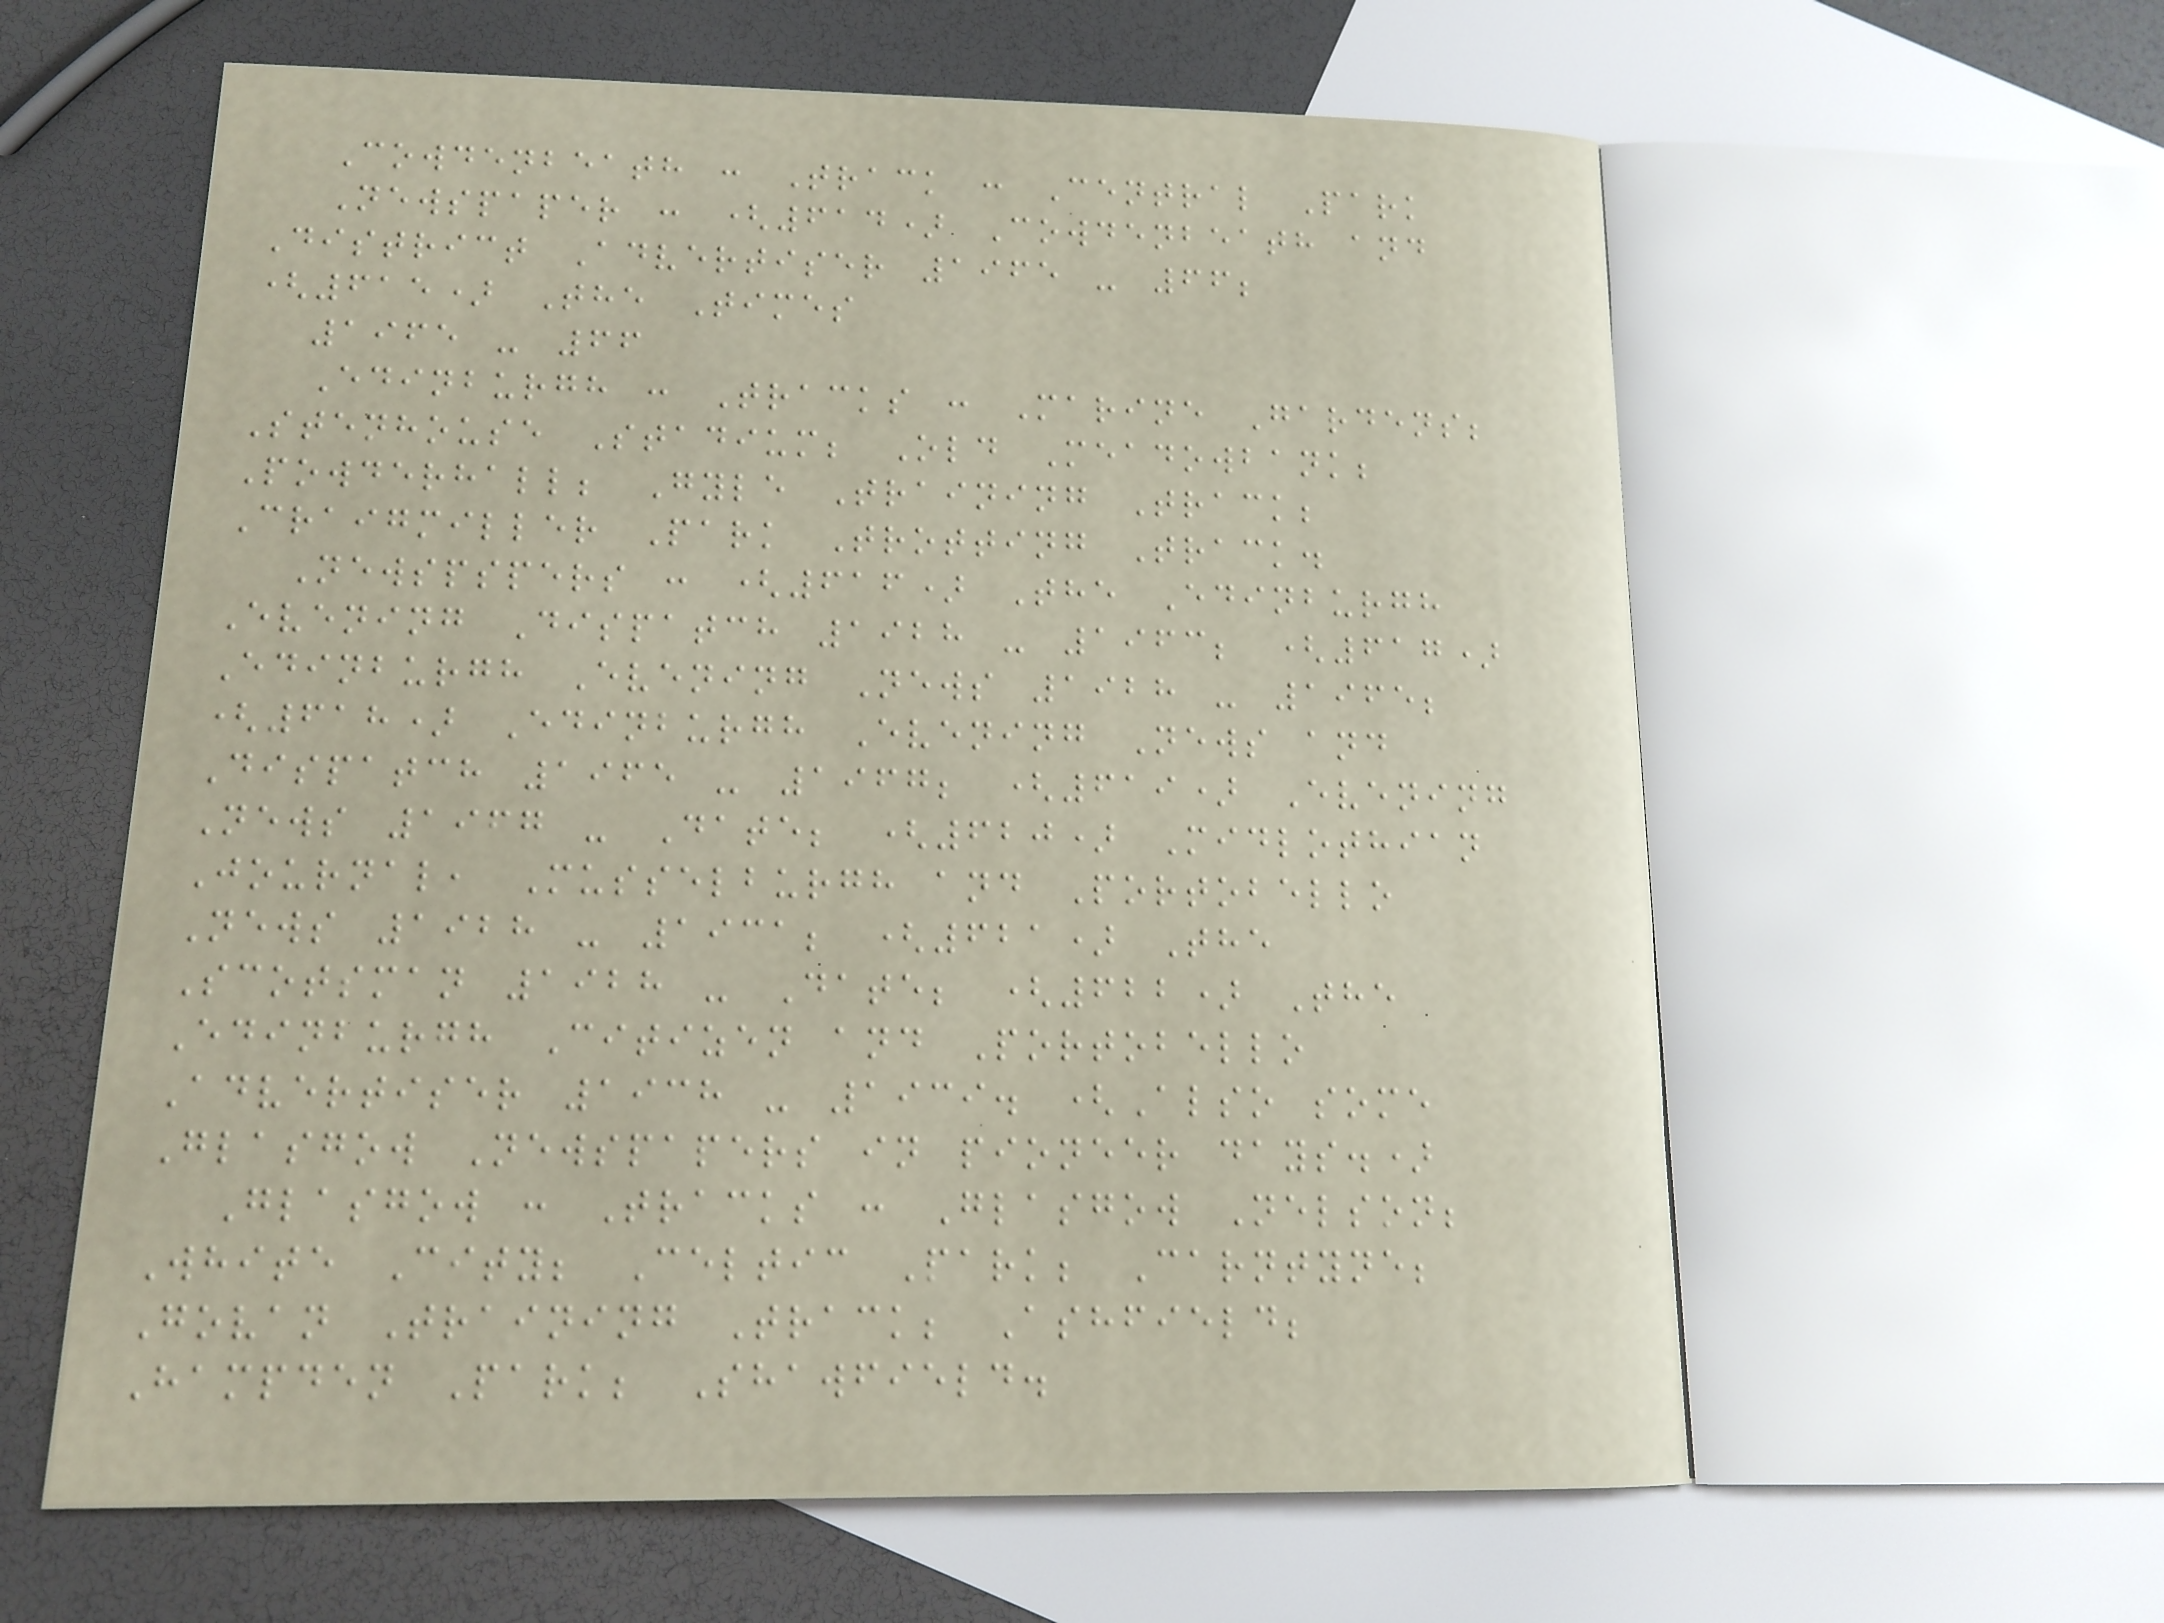Cowdenbeath : Track : Central Park
Newspaper : (614) Cowdenbeath and
District Advertiser 1965 - 66;
(615) The Times
1965 - 66
Edinburgh : Tracks : Marine Gardens;
Stenhouse Stadium; Old Meadowbank;
Powderhall; Gyle Training Track;
Craigmiller Park Trotting Track.
Newspspers : (616) The Edinburgh
Evening Dispatch 1928 - 1963; (617)
Edinburgh Evening News 1928 - 1965;
(618) Edinburgh Evening News and
Dispatch 1965 - 1967; (619) Evening
News 1967 - Date; (620) Midlothian
Journal, Musselburgh and Portobello
News 1928 - 1931; (621) The
Scotsman 1928 - Date; (622) The
Edinburgh Citizen and Portobello
Advertiser 1938 - 1939. (Also some
Glasgow Newspapers in pioneer days.)
Glasgow : Tracks : Glasgow Nelson;
White City; Celtic Park; Carntyne;
Govan Training Track; Ashfield;
Hampden Park; Shawfield.
